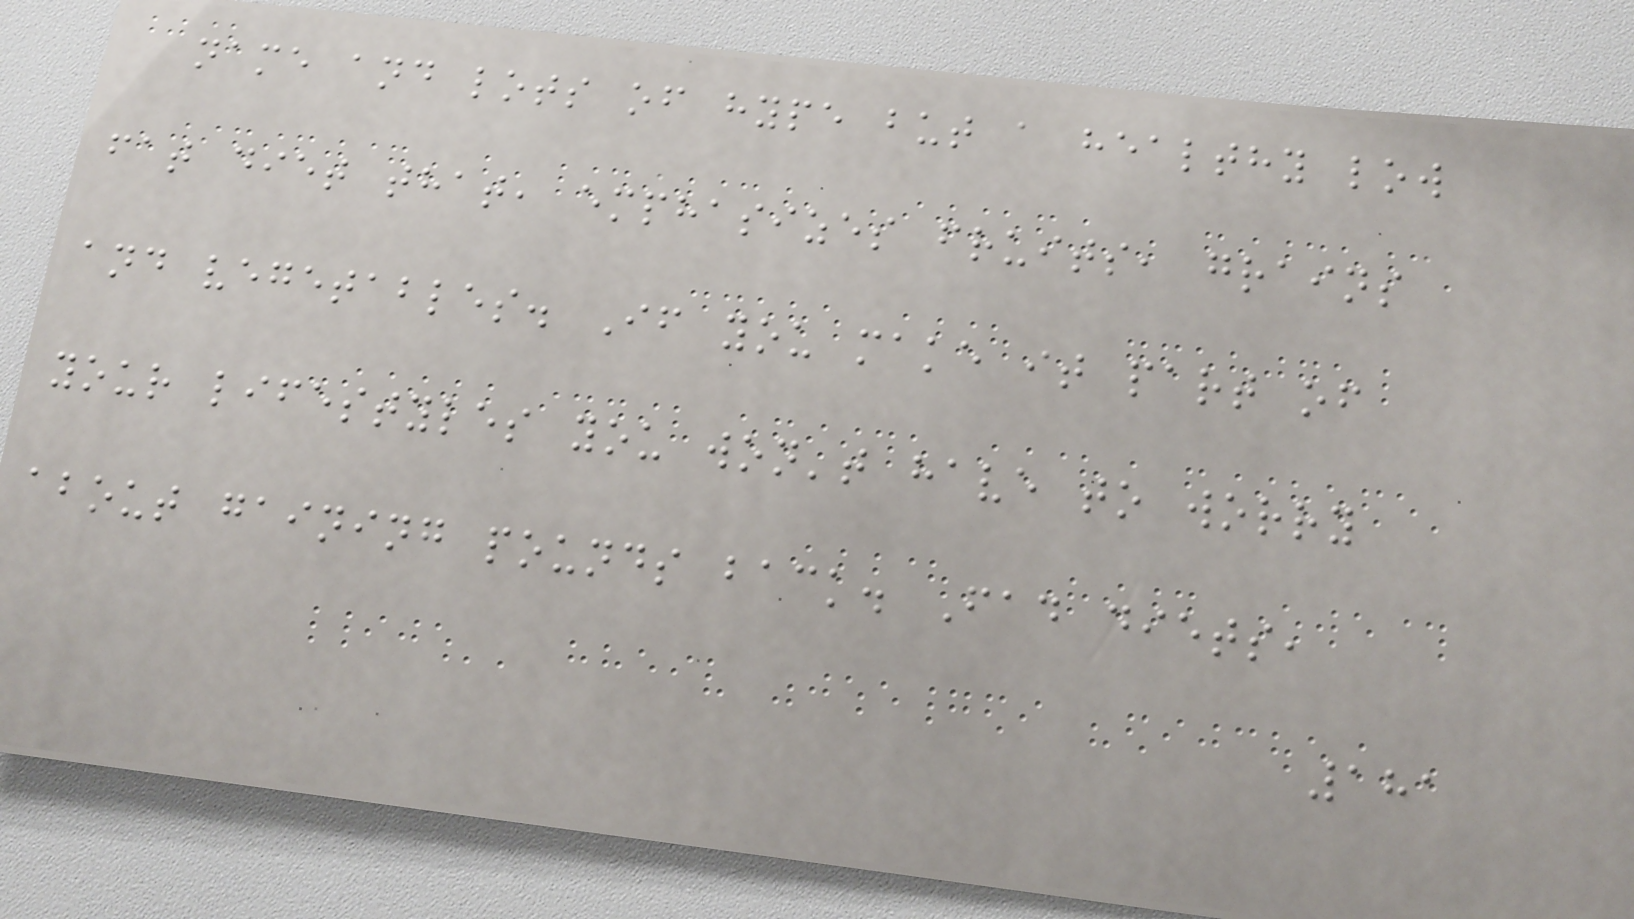name and lots of hype but a healthy low
fat diet that, emphasizes fruits, grains
and vegetables. If you make it part of
your lifestyles you won't have to worry
about gaining pounds back. Fad diets,
181
